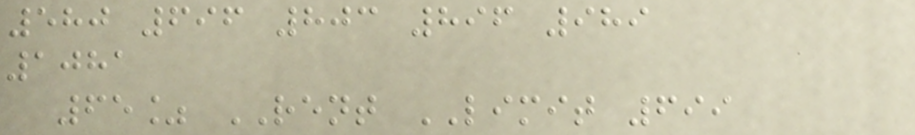580 696 803 896 989
1081
65% RENT LIMIT 699
